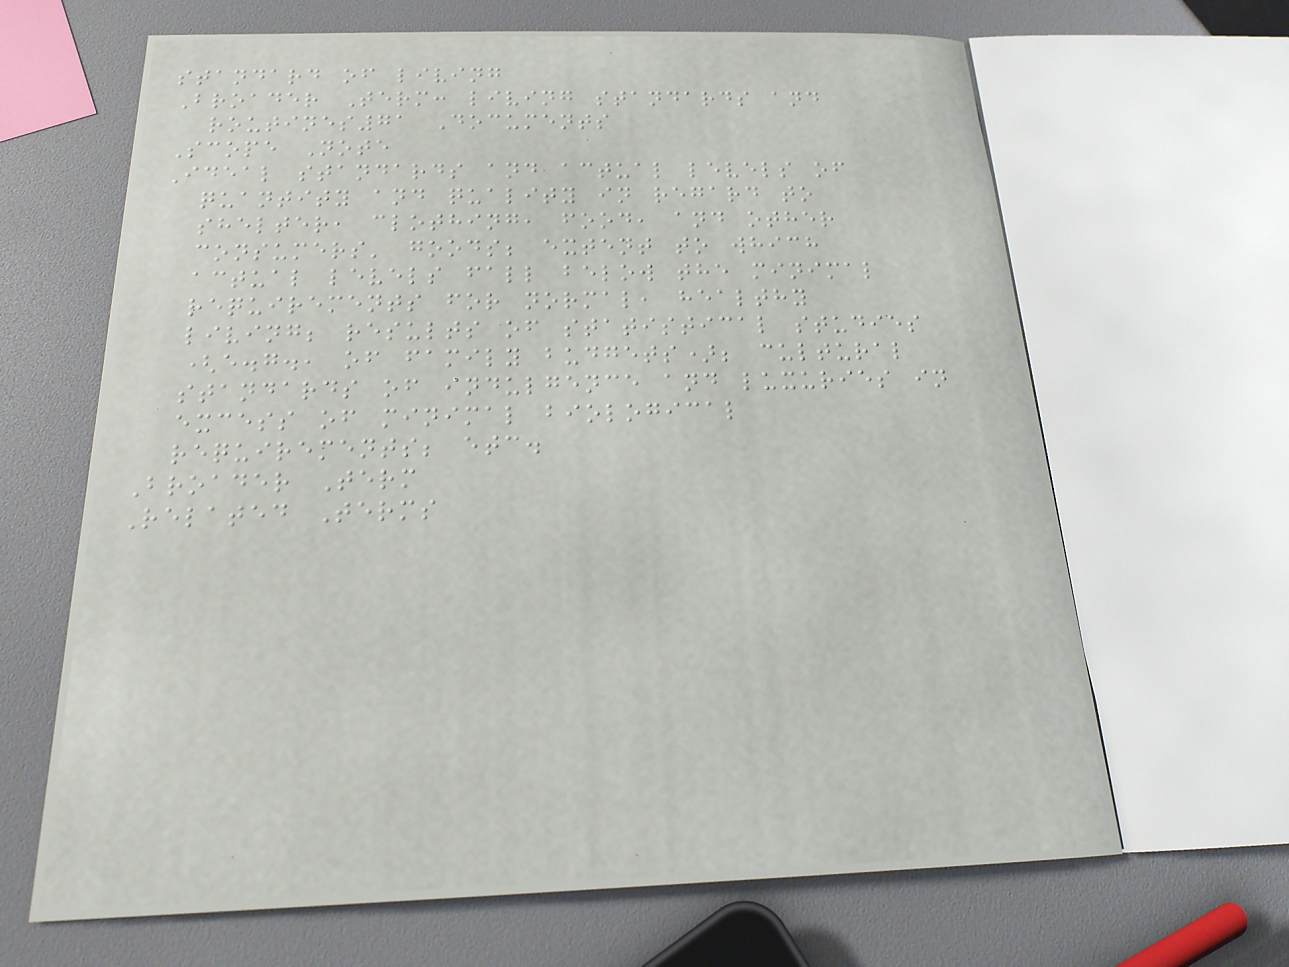standard of living
Broader Term: living standards and
routines71 Documents
Scope Note
Ideal standards and actual levels of
quantity and quality in regard to
shelter, clothing, food, and other
consumers' goods; extent to which
actual levels fall below the minimal
requirements for normal, healthy
living; results of statistical studies
(e.g., of family budgets); cultural
standards of indulgence and luxuries in
excess of minimal biological
requirements; etc.
Broader Term
Related Terms
